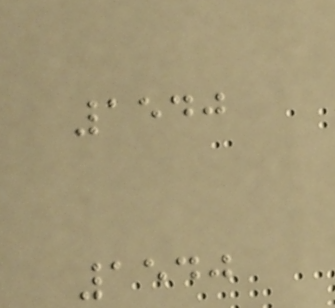1540
1540
